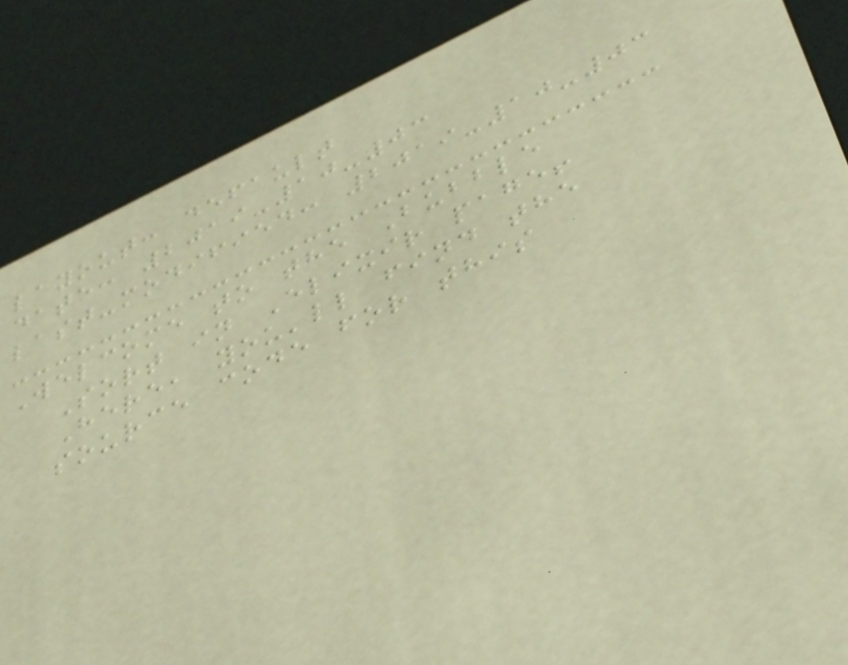layout: default
date: 2019-10-03
last-modified: 2019-10-03
Welcome to the Bubble
Sort in Elixir page!
Here, you'll find the
source code for this
